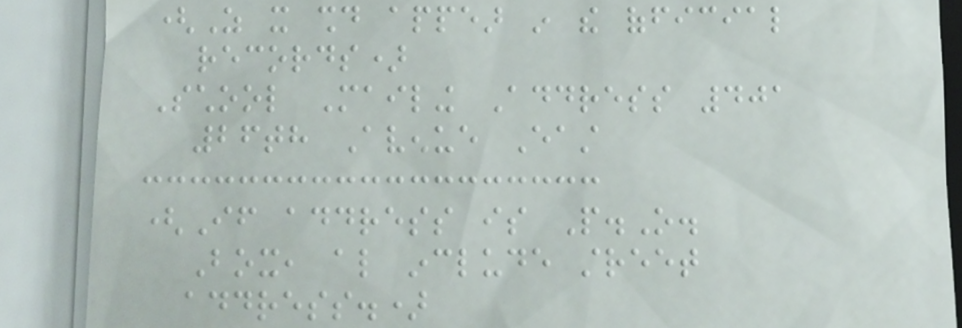(As it should appear in the official
records)
School Mailing Address 401
26th Avenue East
(If address is P.O.
Box, also include street
address.)
